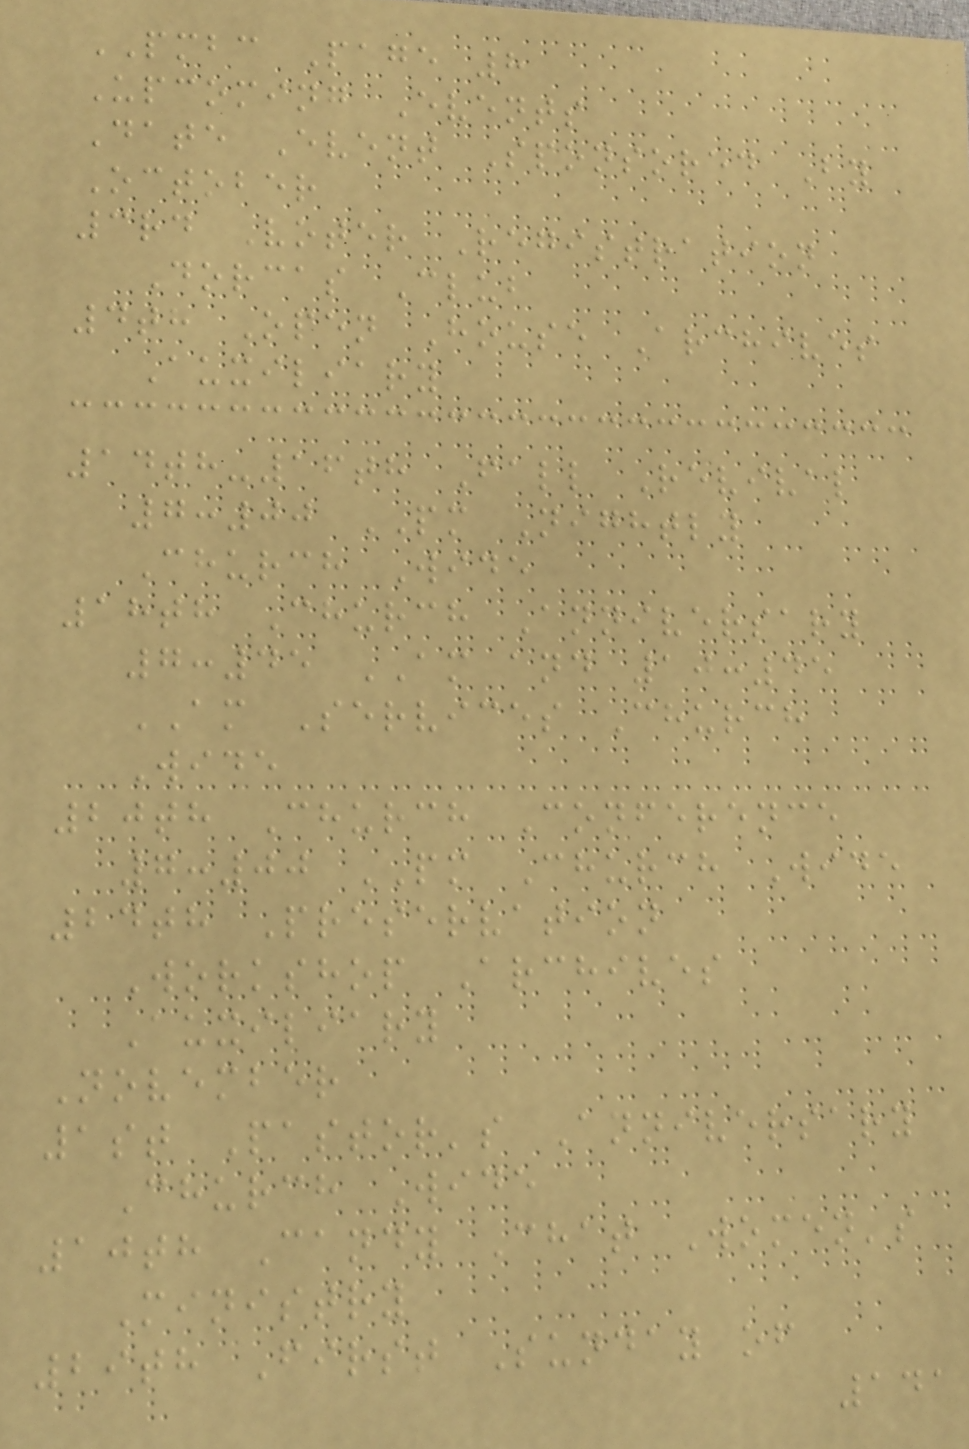PMBC Page 8
Upcoming Events
Date Event Sponsored By
October
3rd Voter Registration
Dorcas Club
4th Open House Archives
Auxiliary
14th-16th Fall Revival
7:00 PM Nightly
Church Wide
18th Church Anniversary
7:45 AM and 10:45
AM Services Church
Wide
20th Church Conference
7:00 PM Church Wide
24th Preservation
Workshop Archives
Auxiliary
November
1st Pastor's Anniversary
Church Wide
10th Candy Chat Women's
Ministry
29th First Sunday of
141
